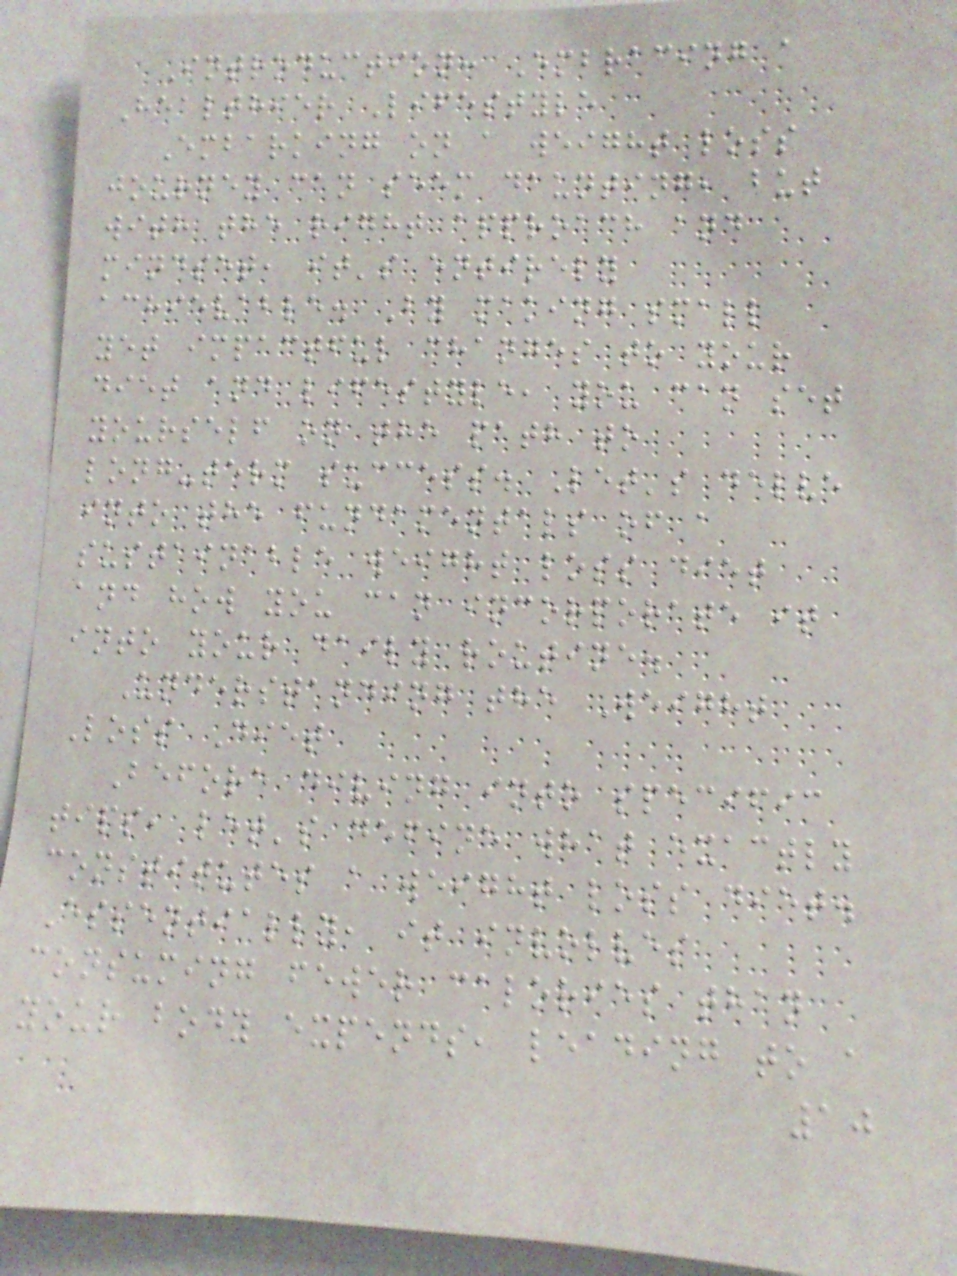Introduction: Embracing a
Healthier Lifestyle
Embarking on a weight loss
journey can seem daunting, but
with the right approach and
mindset, it's entirely
achievable. By making small
yet impactful changes to your
diet and lifestyle, you can set
yourself on the path to
long-term success. Let's delve
into the fundamentals of a
sustainable weight loss diet
and how you can incorporate it
into your daily routine.
Understanding the Weight
Loss Diet
Before diving into specific
tips, let's define what exactly
constitutes a weight loss diet.
Essentially, it involves
consuming fewer calories than
your body expends, leading to a
10
